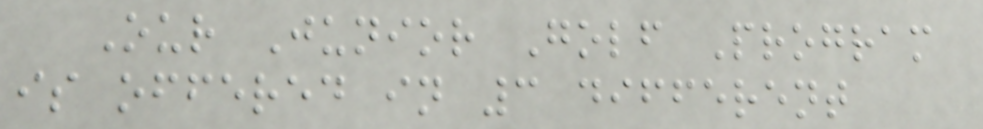Our Junior Golf Program
is offered in 3 different
